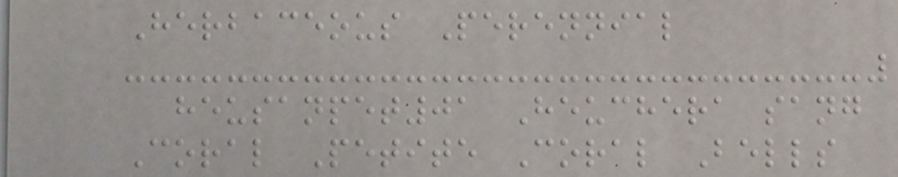Herbaceous Perennial
heusanpet01 Heuchera sang
Coral Petite Coral Bells
